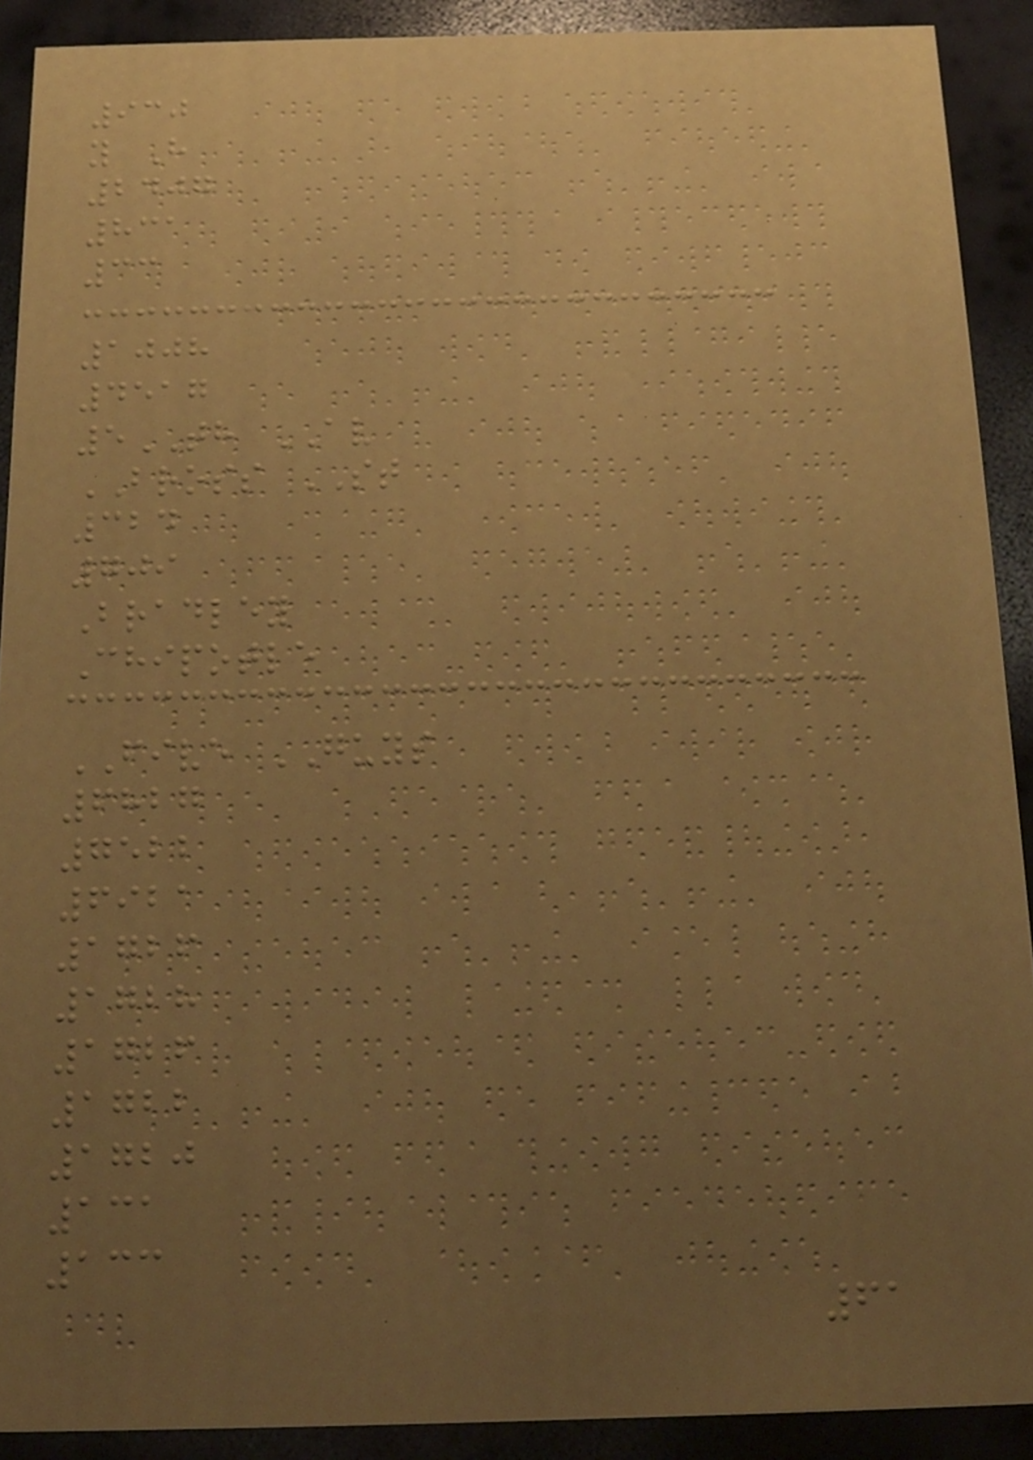930
y H
2407
831
33
1008
4517
5TH AV
BROSS ST
324
709
Bradley
Chipotle
FIVE GUYS
6827
7522
6921
1726
1728
1726
1722
1720
131
133
61
